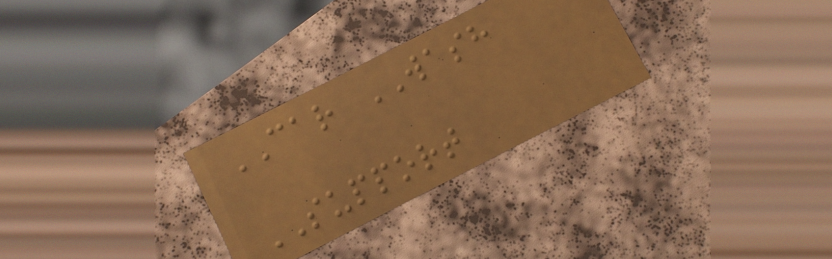CAR WASH
SUPPORT
